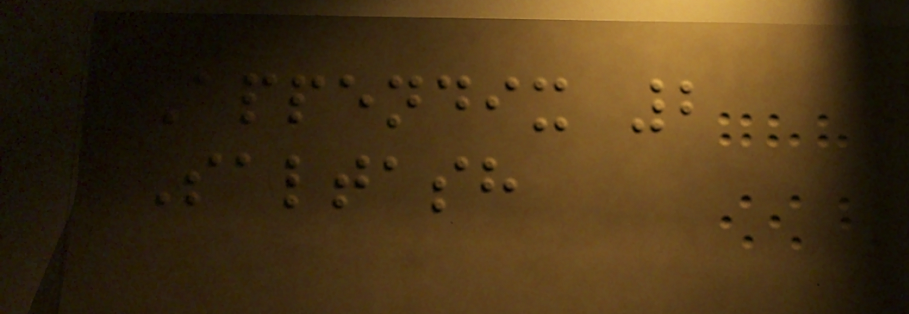Appendix 2
Saltash
